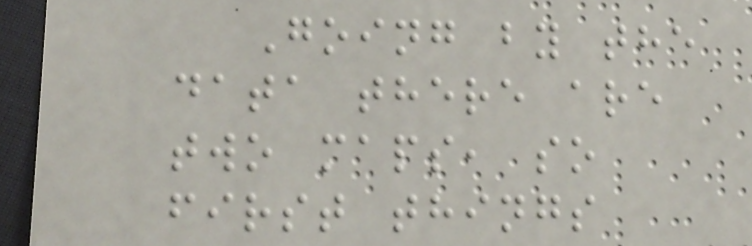Going by the
data there are
two maps, so
first things
